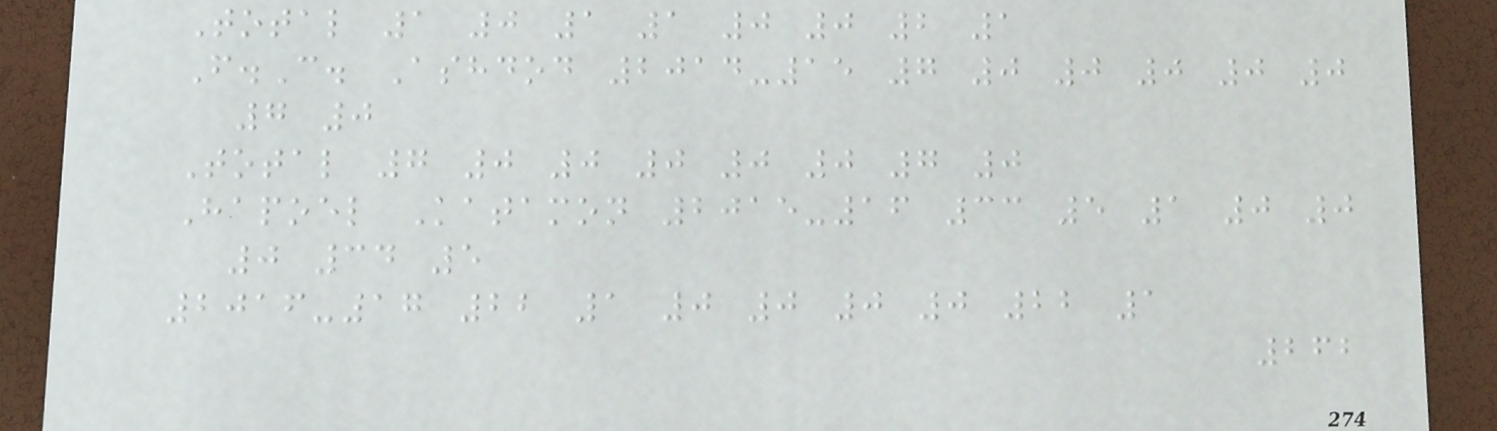Total 1 0 1 1 0 0 2 1
F.C. Ashdod 2014-15 7 0 0 0 0 0
7 0
Total 7 0 0 0 0 0 7 0
Hapoel Katamon 2015-16 33 5 1 0 0
0 34 5
2016-17 22 1 0 0 0 0 22 1
262
